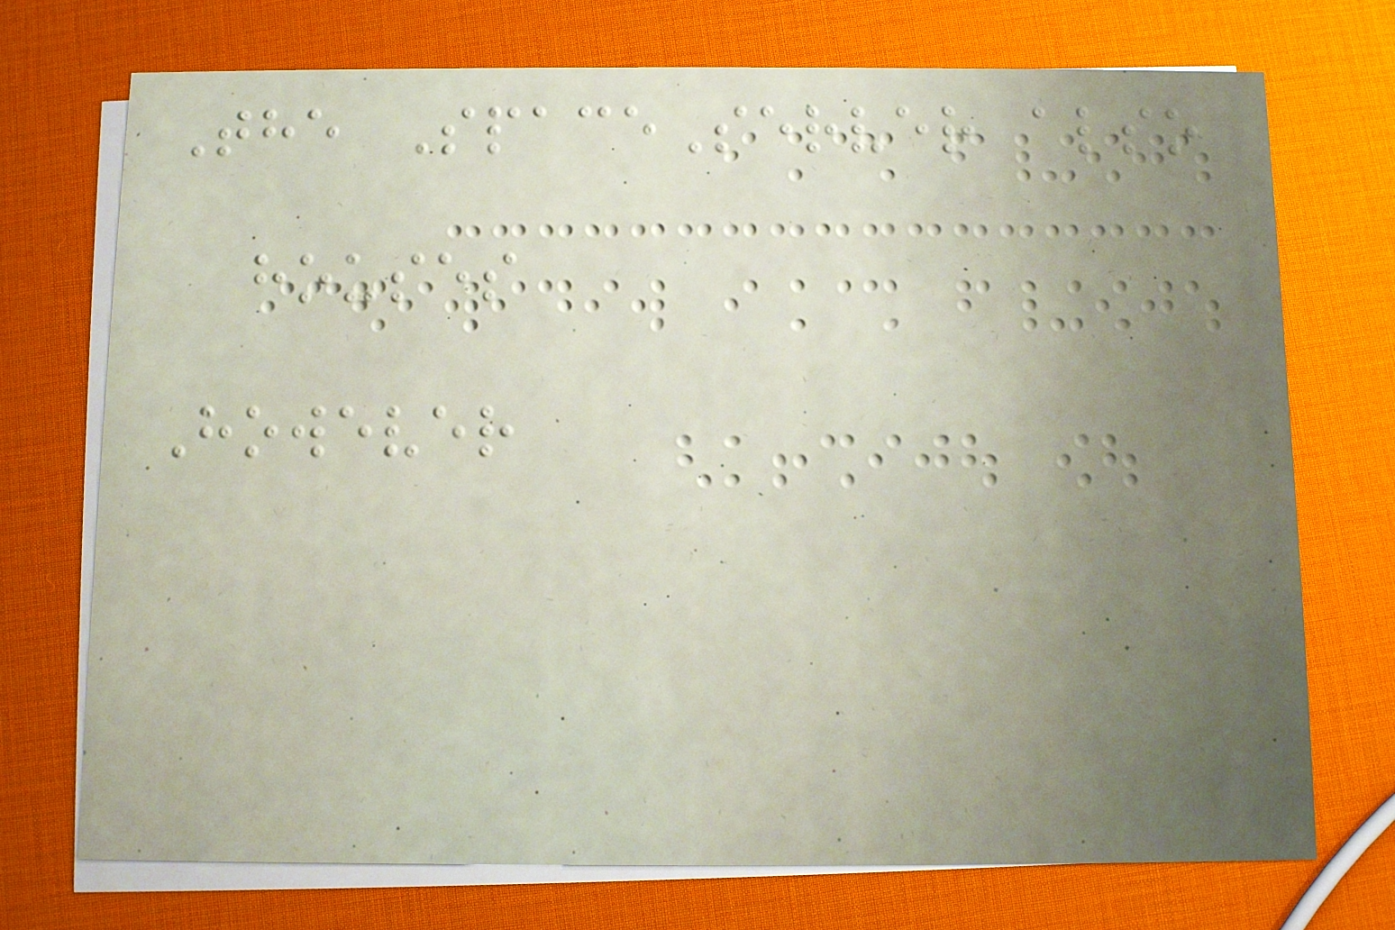The SpaceServer also
houses
However
